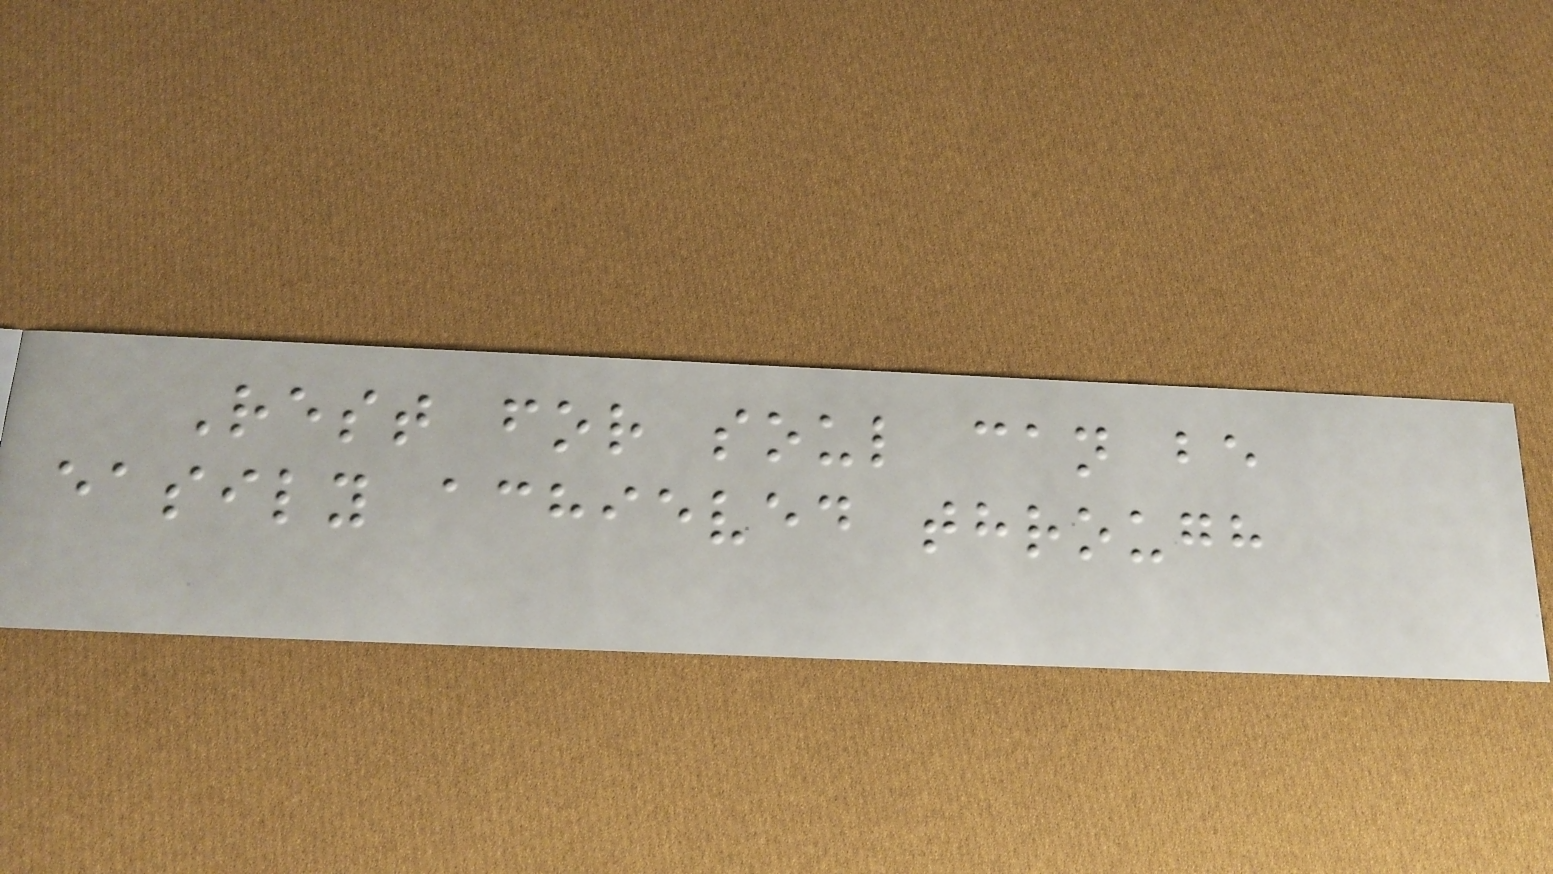Rest for soul can be
easily achieved through
